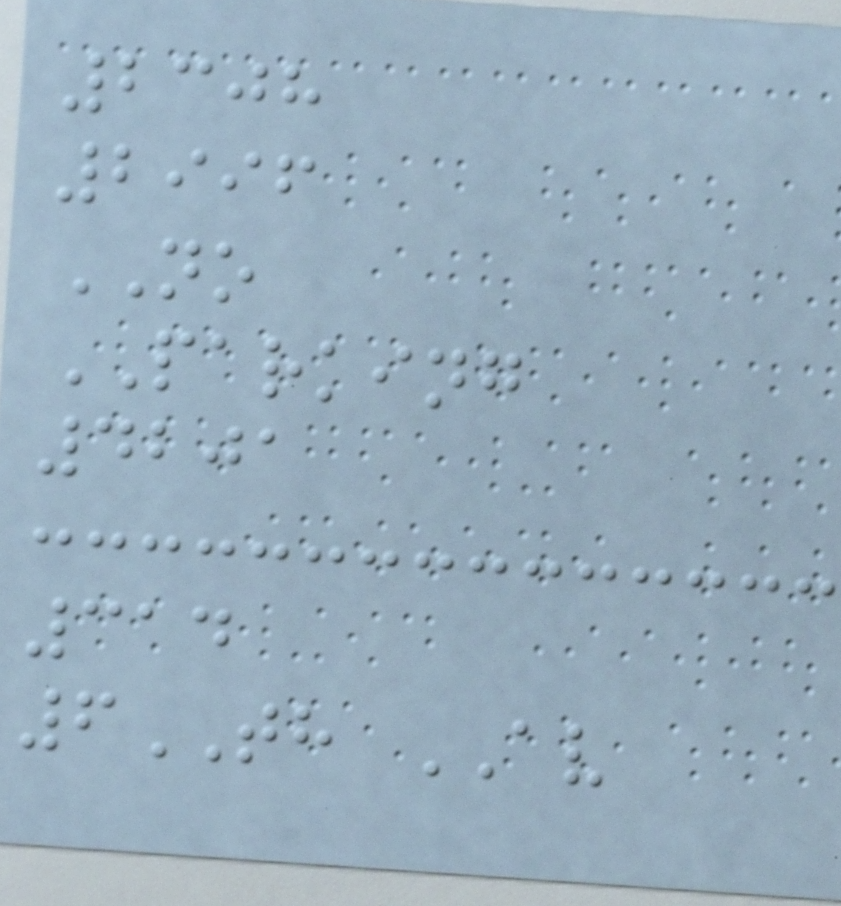2308
2996
NO
PARKING
4201
314
6TH AV
